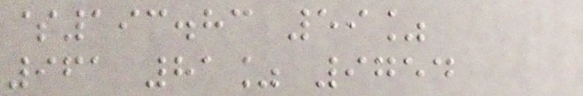$193.83 59%
961 81% 9754
